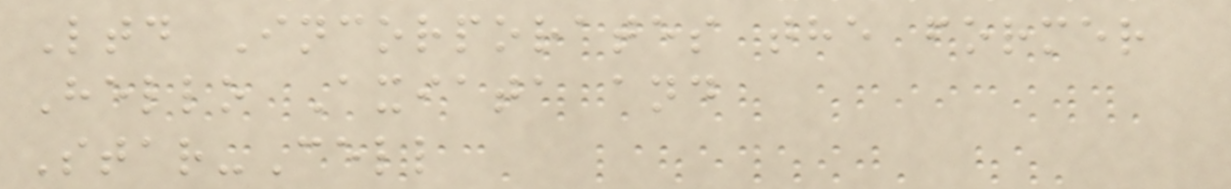Ltd Incorporates the former
Hello Axiata and
Star-Cell
